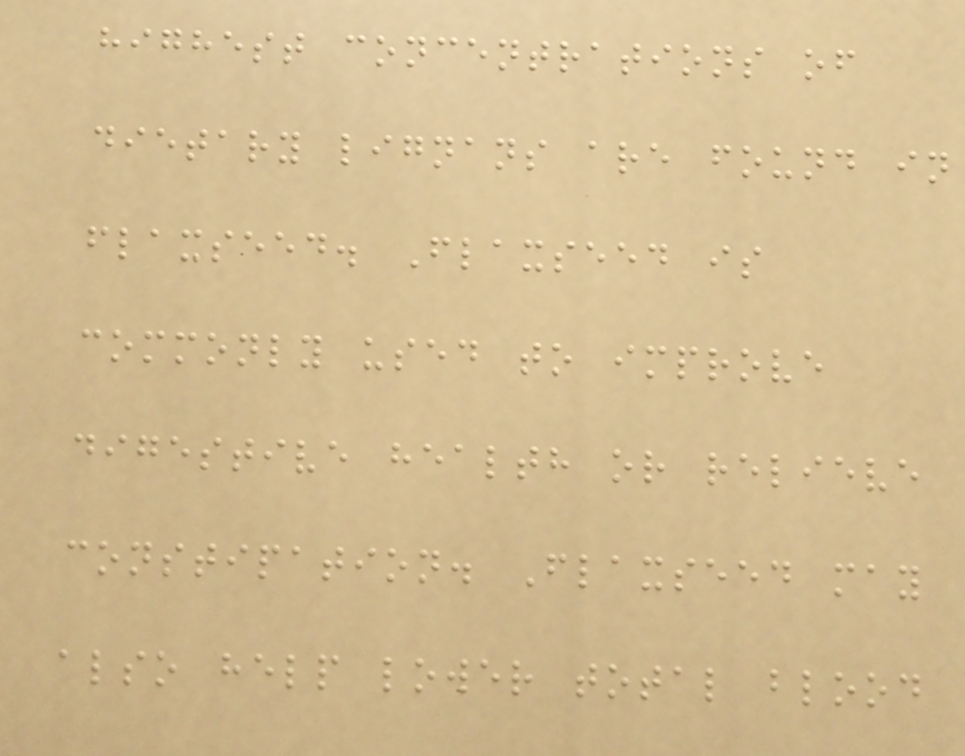highest concentrations of
dietary lignans are found in
flaxseed. Flaxseed is
commonly used to improve
digestive health or relieve
constipation. Flaxseed may
also help lower total blood
